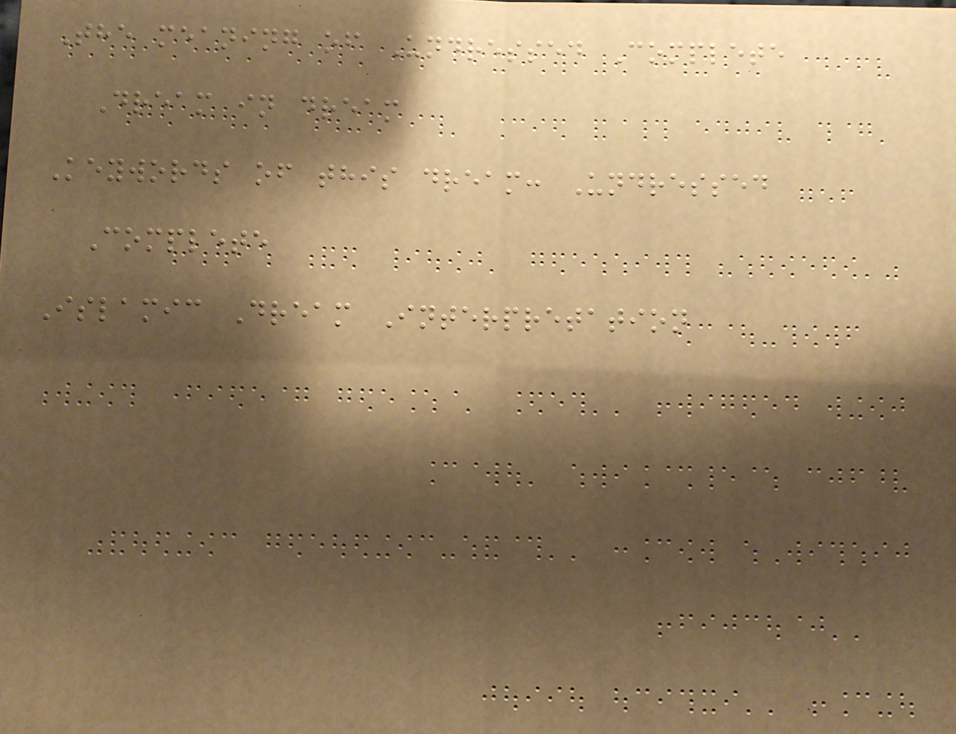The meaning of Undressed Complete
Dream in dream
Keywords of this dream: Undressed
Complete
Islamic Dream Interpretation
